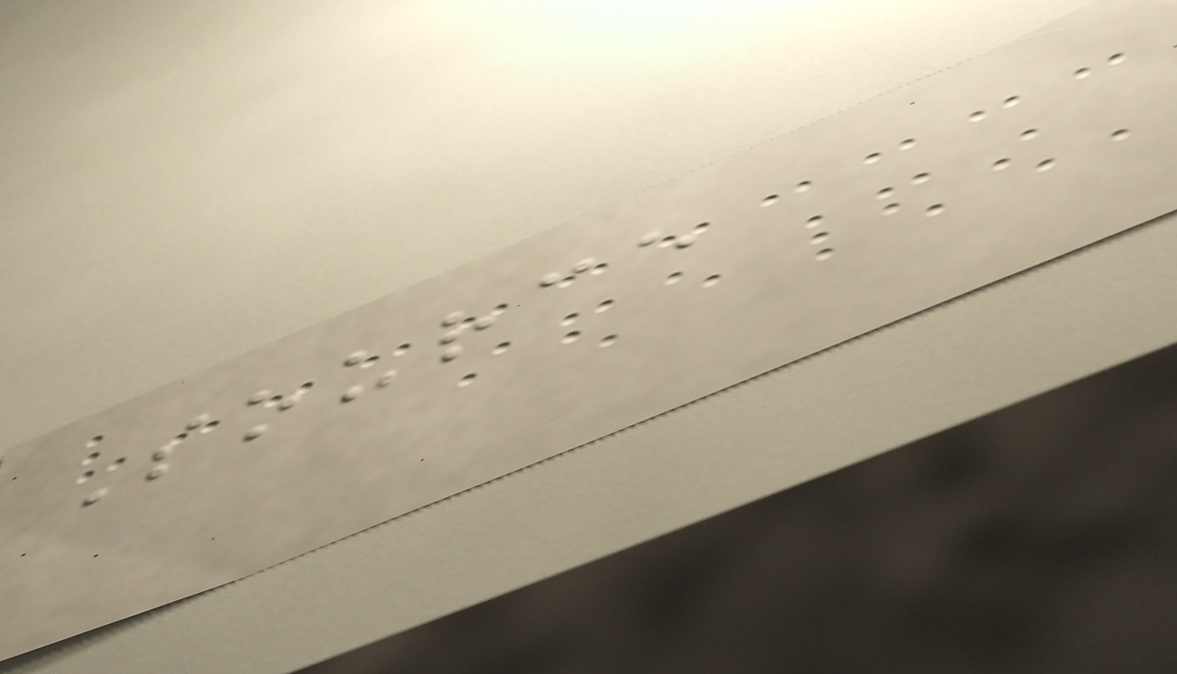Source
